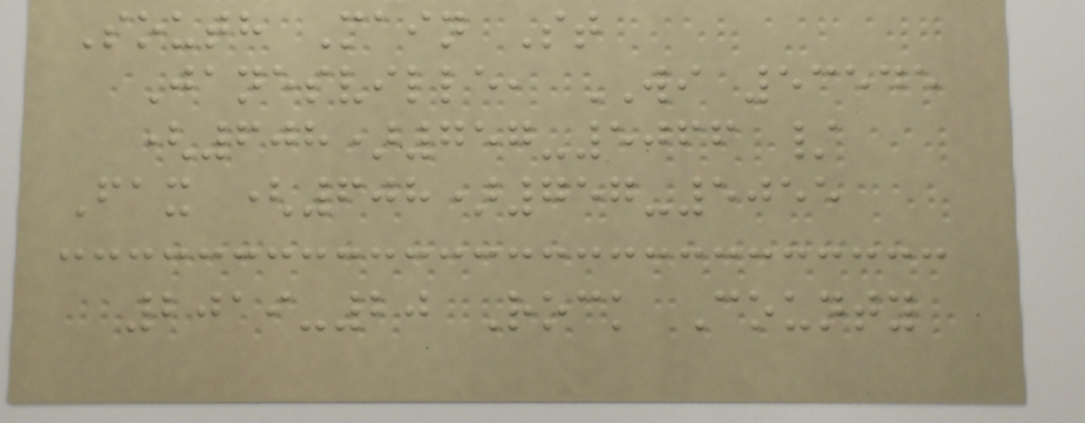South Main St
Janesville, WI 53545
(608)757-5066 /
Fax (608)757-5055
2019-20 Rock County
